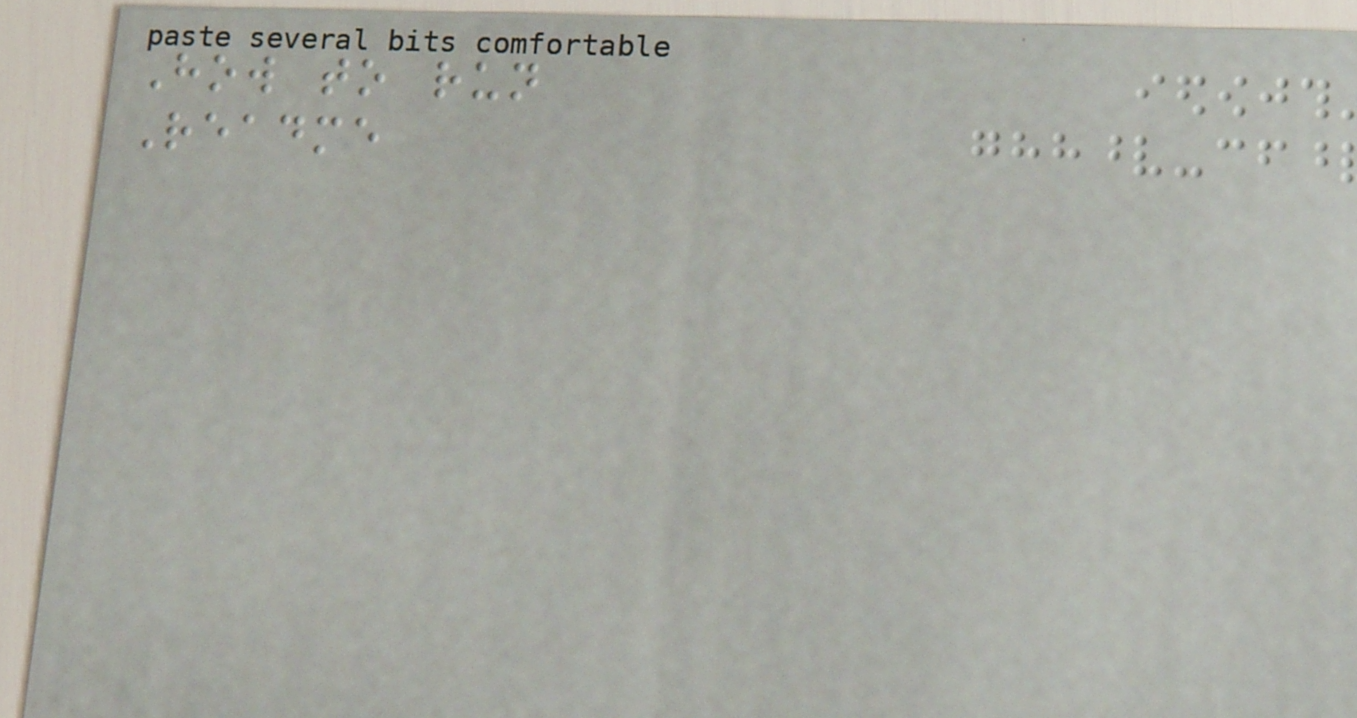How to run
Readme
